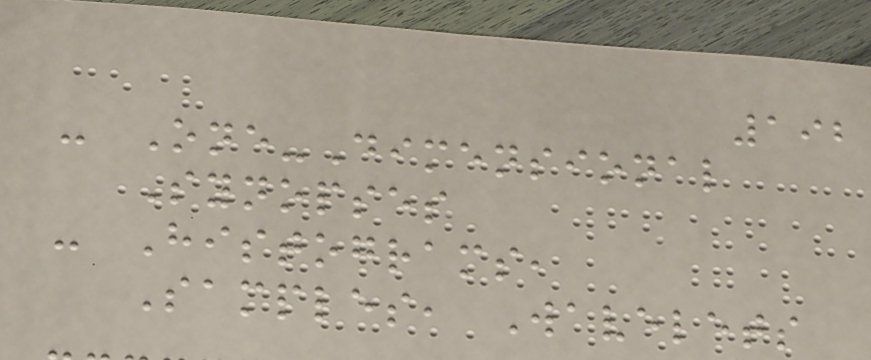192
- One-Dimensional
Synopses
- Histograms,
Samples, Wavelets
